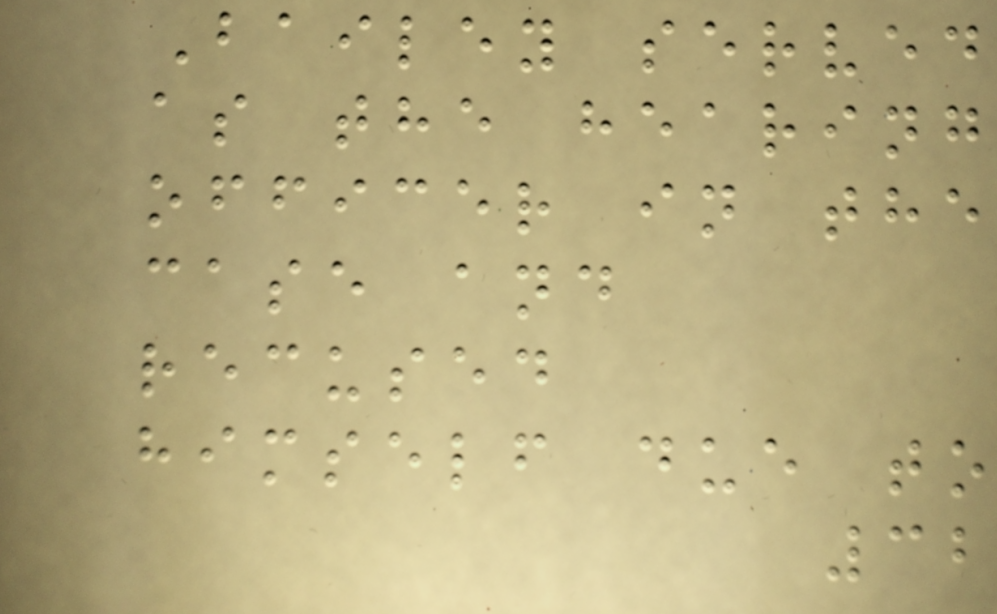Bailey served
as the hearing
officer in the
case and
recused
himself due to
32
